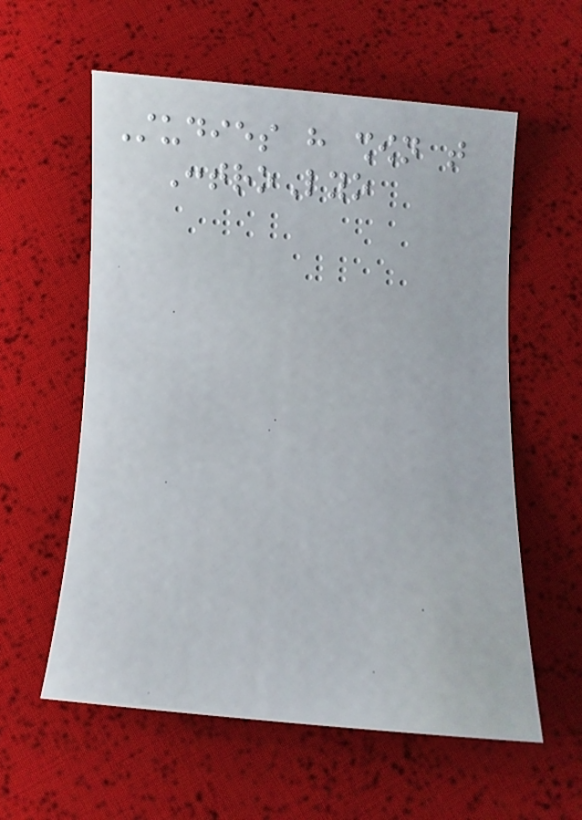Studies have shown that
ControLyo
